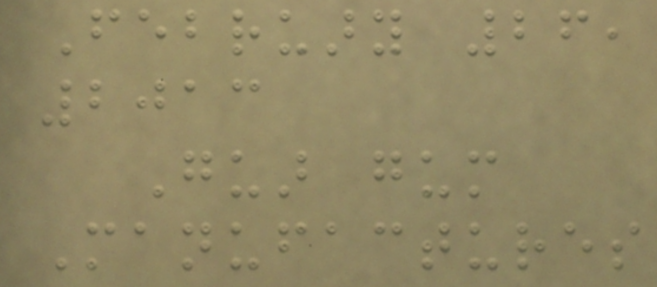February 26,
2013
Guar gum
Manufactures
